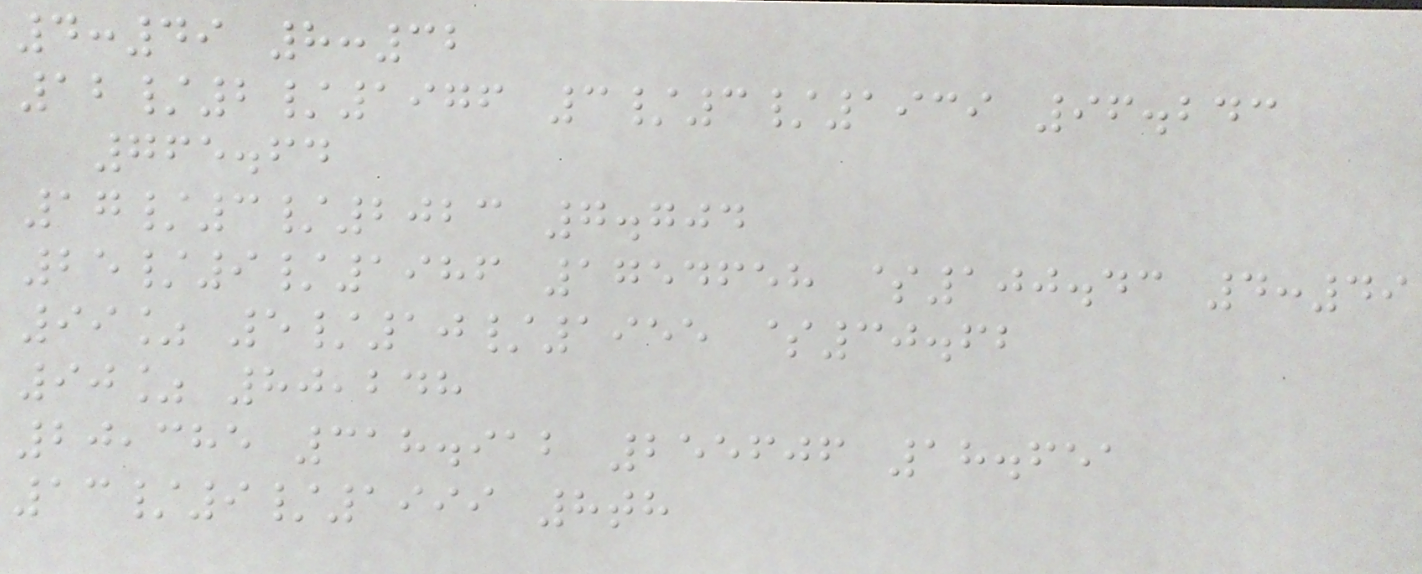4:49 8:32
12/2/1976 3/3/1939 96.243
765.64
17/3/2023 7.704
25/9/1986 1754658 $100.43 4:49
99% 5/10/1955 $30.62
90% 80,248
20,385 318.912 255606 18.651
13/9/1999 8th
